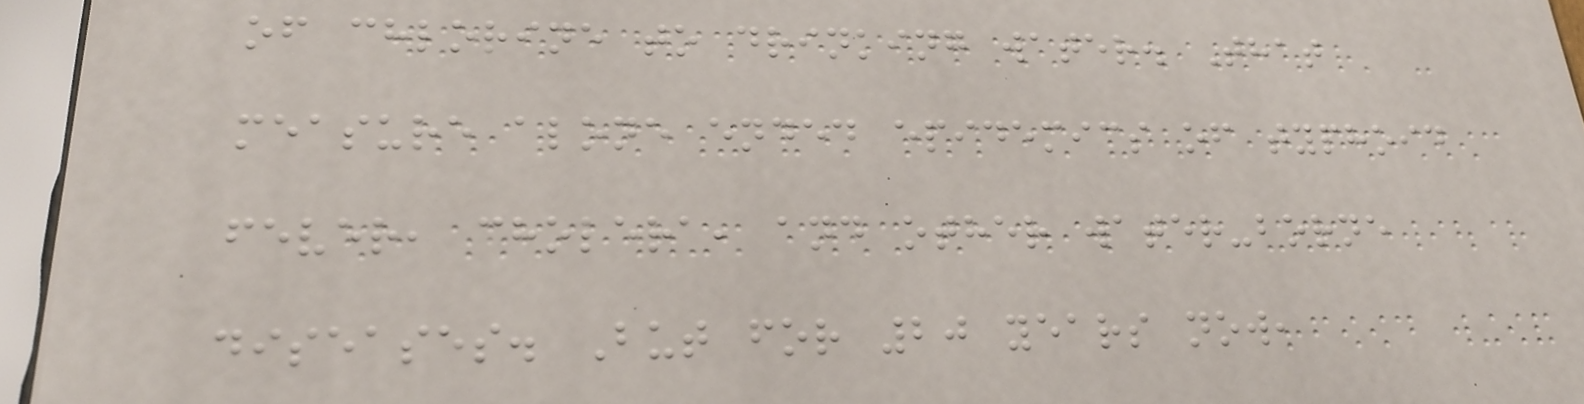of chlorine to drinking water. That
measure alone ended epidemics of typhoid
fever, cholera, and other water-borne
diseases. But for 20 years now,
